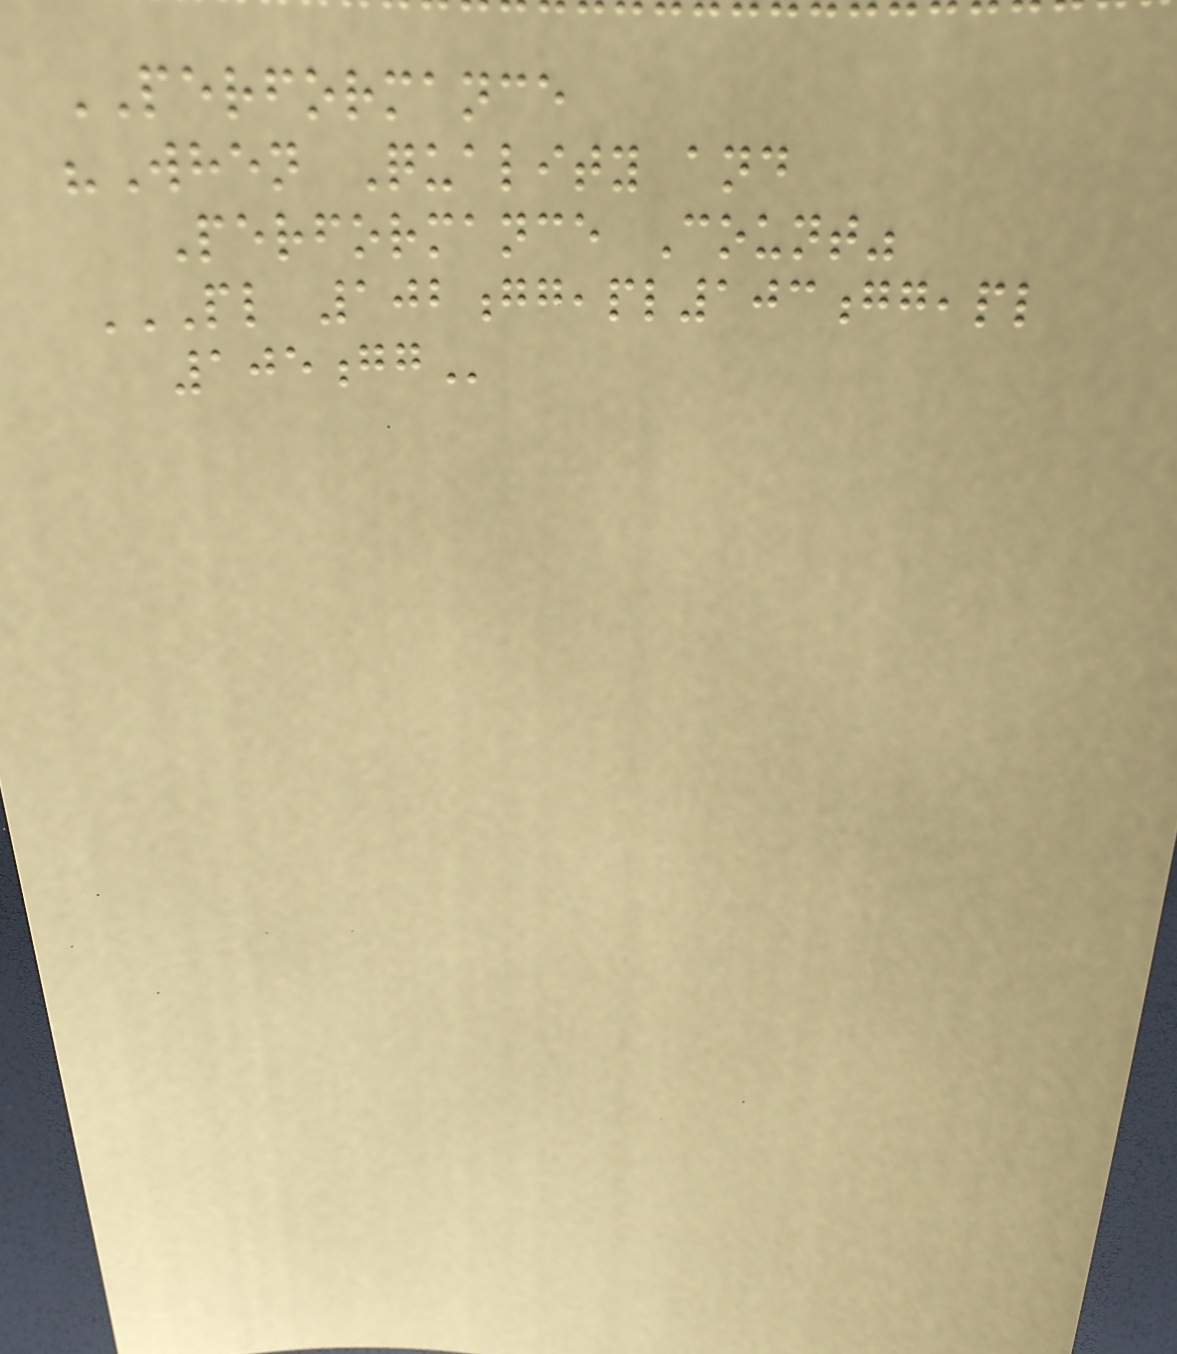PERFORMANCE
"When Quality and
Performance Count"
PL 102GG,PL103GG,PL
105GG
